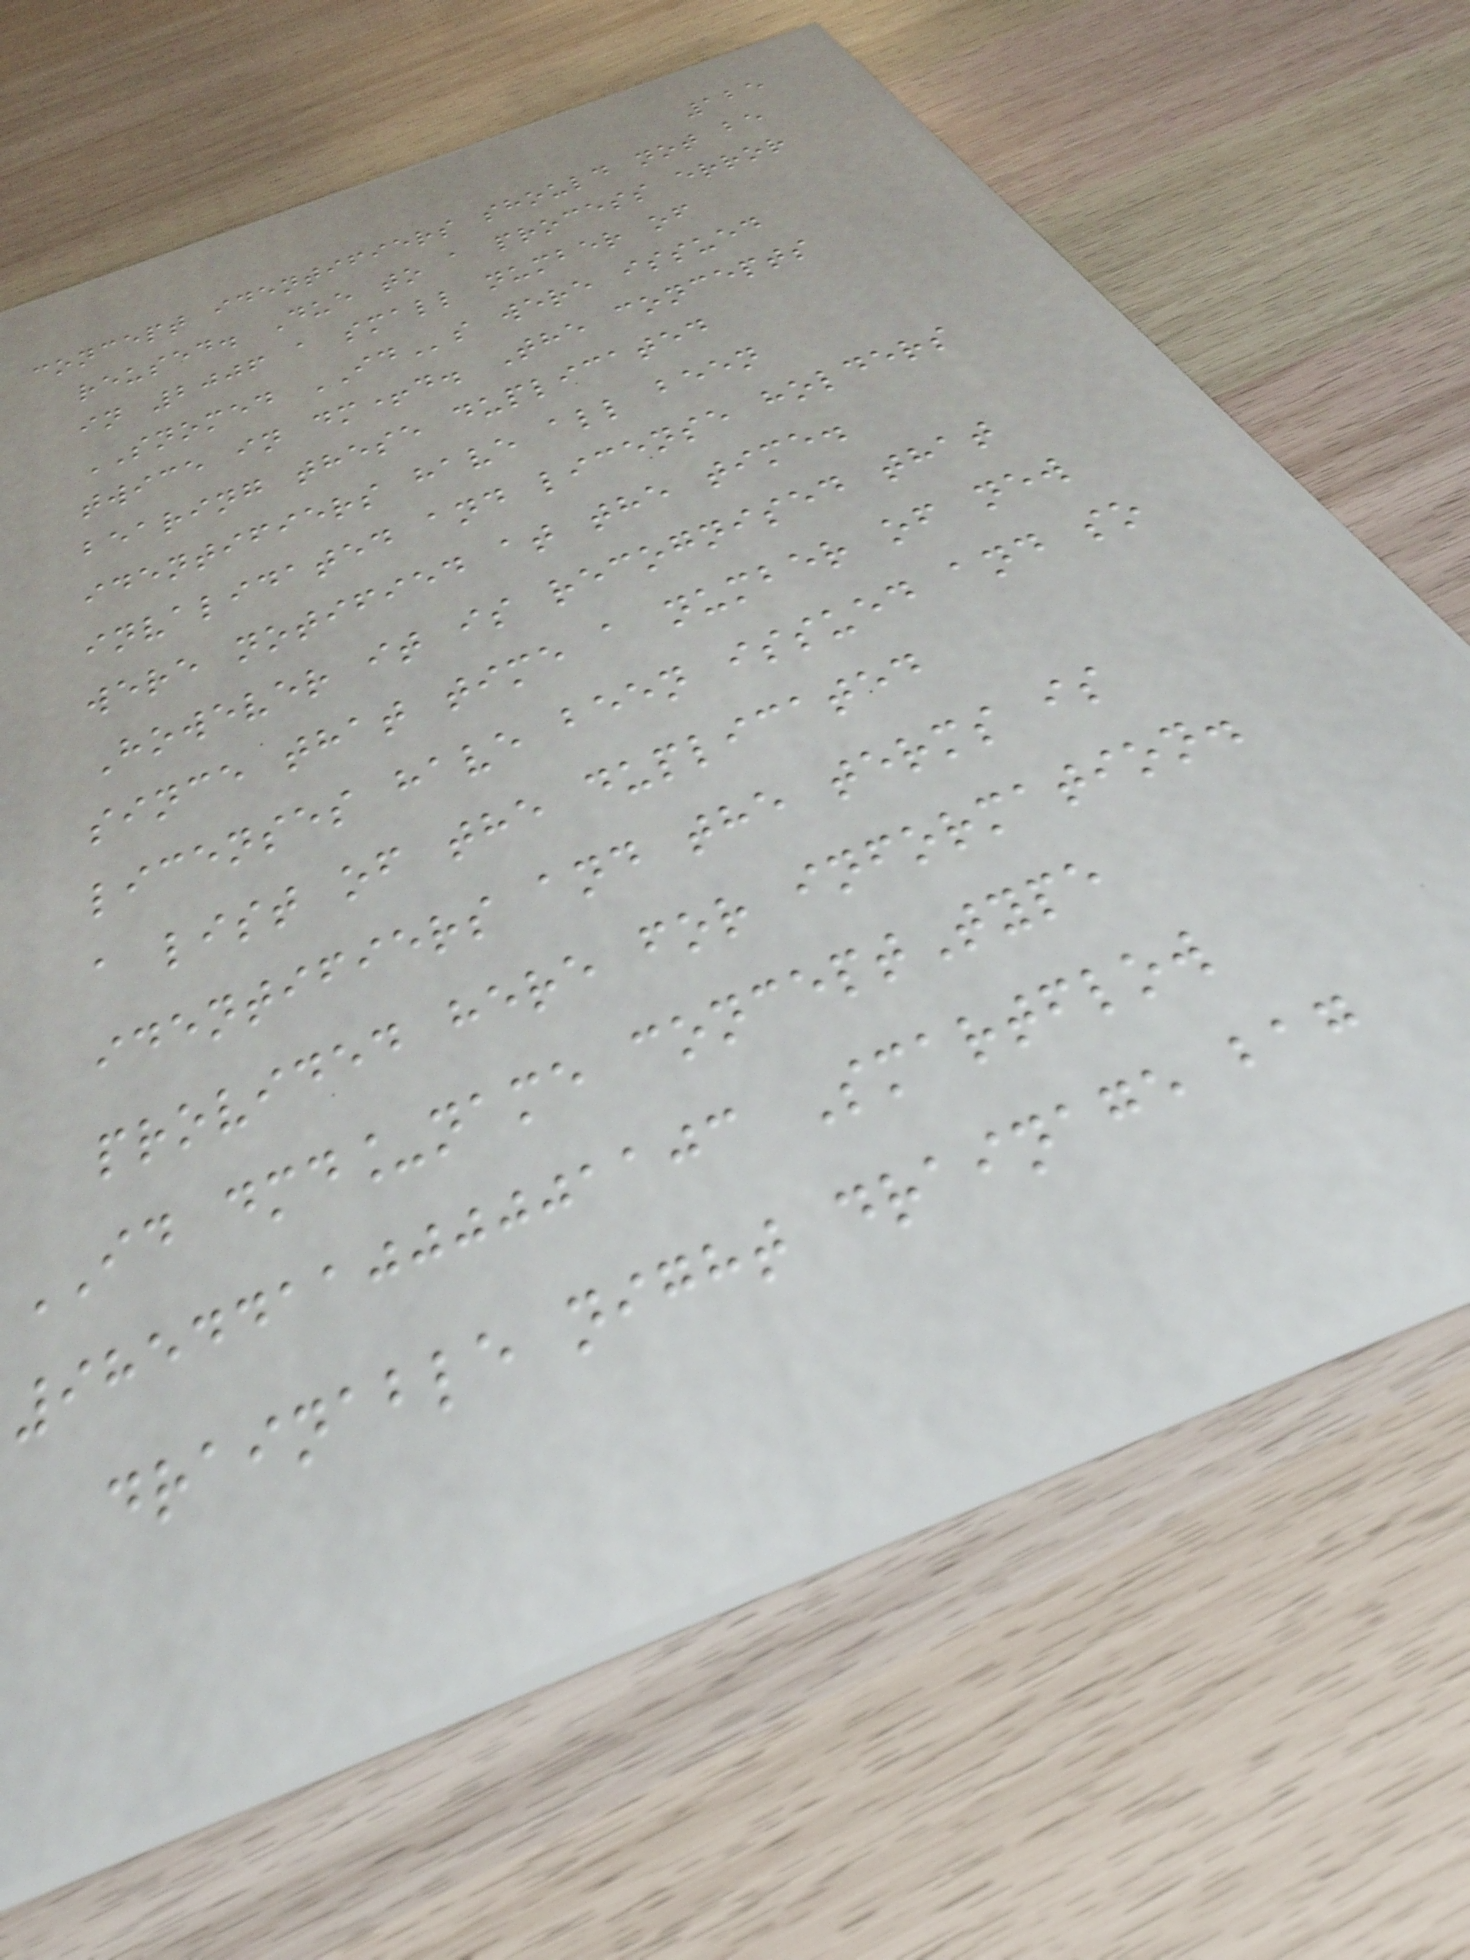125
concept identifiers should not be
reused. Due to a process error
in 2006 a small number of
SNOMED IDs were issued
twice in dm+d. The concepts
bearing these duplicated
identifiers have all been
invalidated and license holders
were notified at the time.
However it is recognised that
since that time a number of new
licenses have been issued and so
a list of the duplicated
identifiers and the terms is
provided here for information.
ID dmd_name conceptType
9854411000001103 Smartflow
drainable night drainage bag
